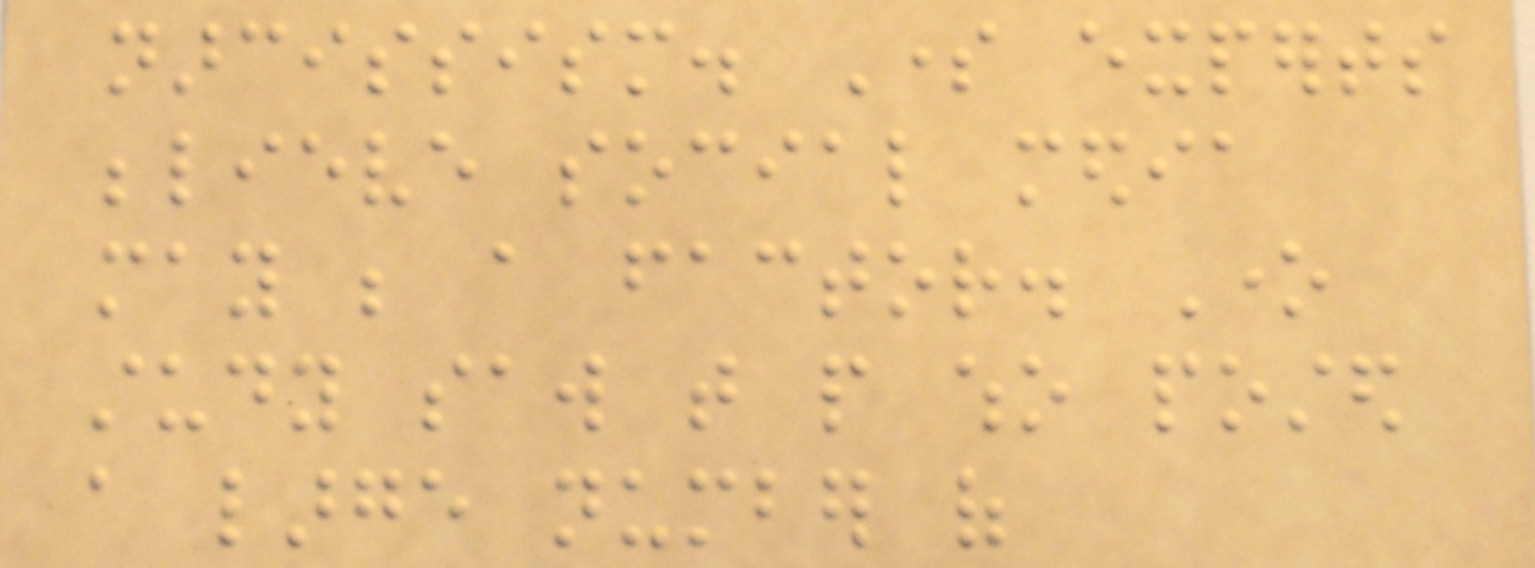narcissism. Some experts
believe social media
may be a factor. One
study saw that people who posted
a large number of
